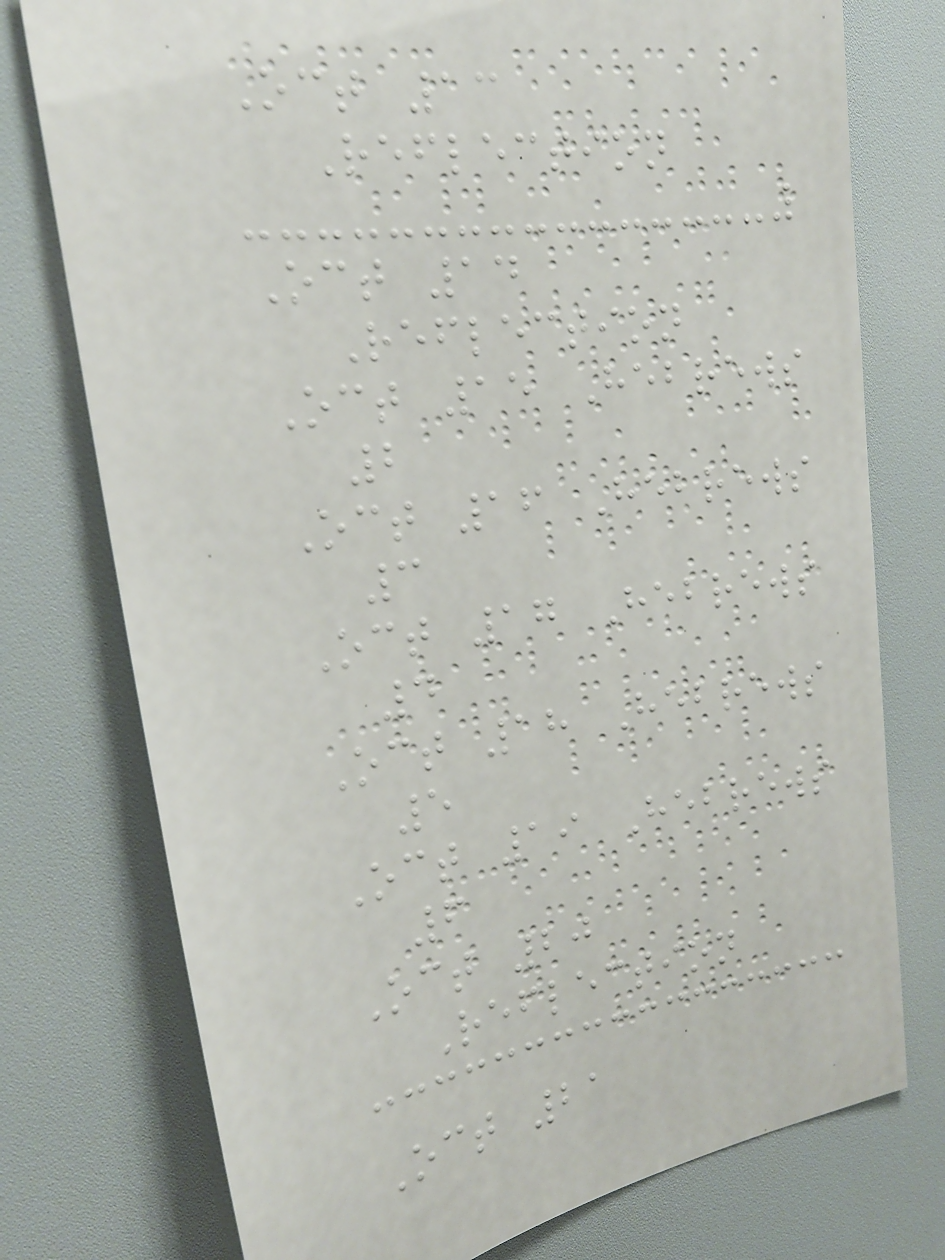Oct 13
Reflection
Oct 14
Reflection
Oct 15 Hebrews
2
Oct 16 Hebrews
3
Oct 17 Hebrews
4
Oct 18 Hebrews
5
Oct 19 Hebrews
6
Oct 20
Reflection
Oct 21
